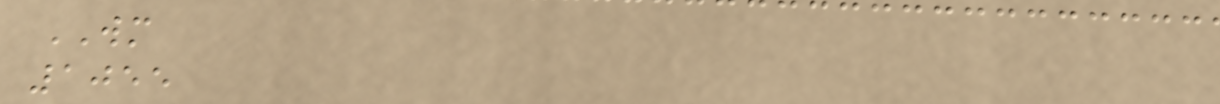WM
1055
